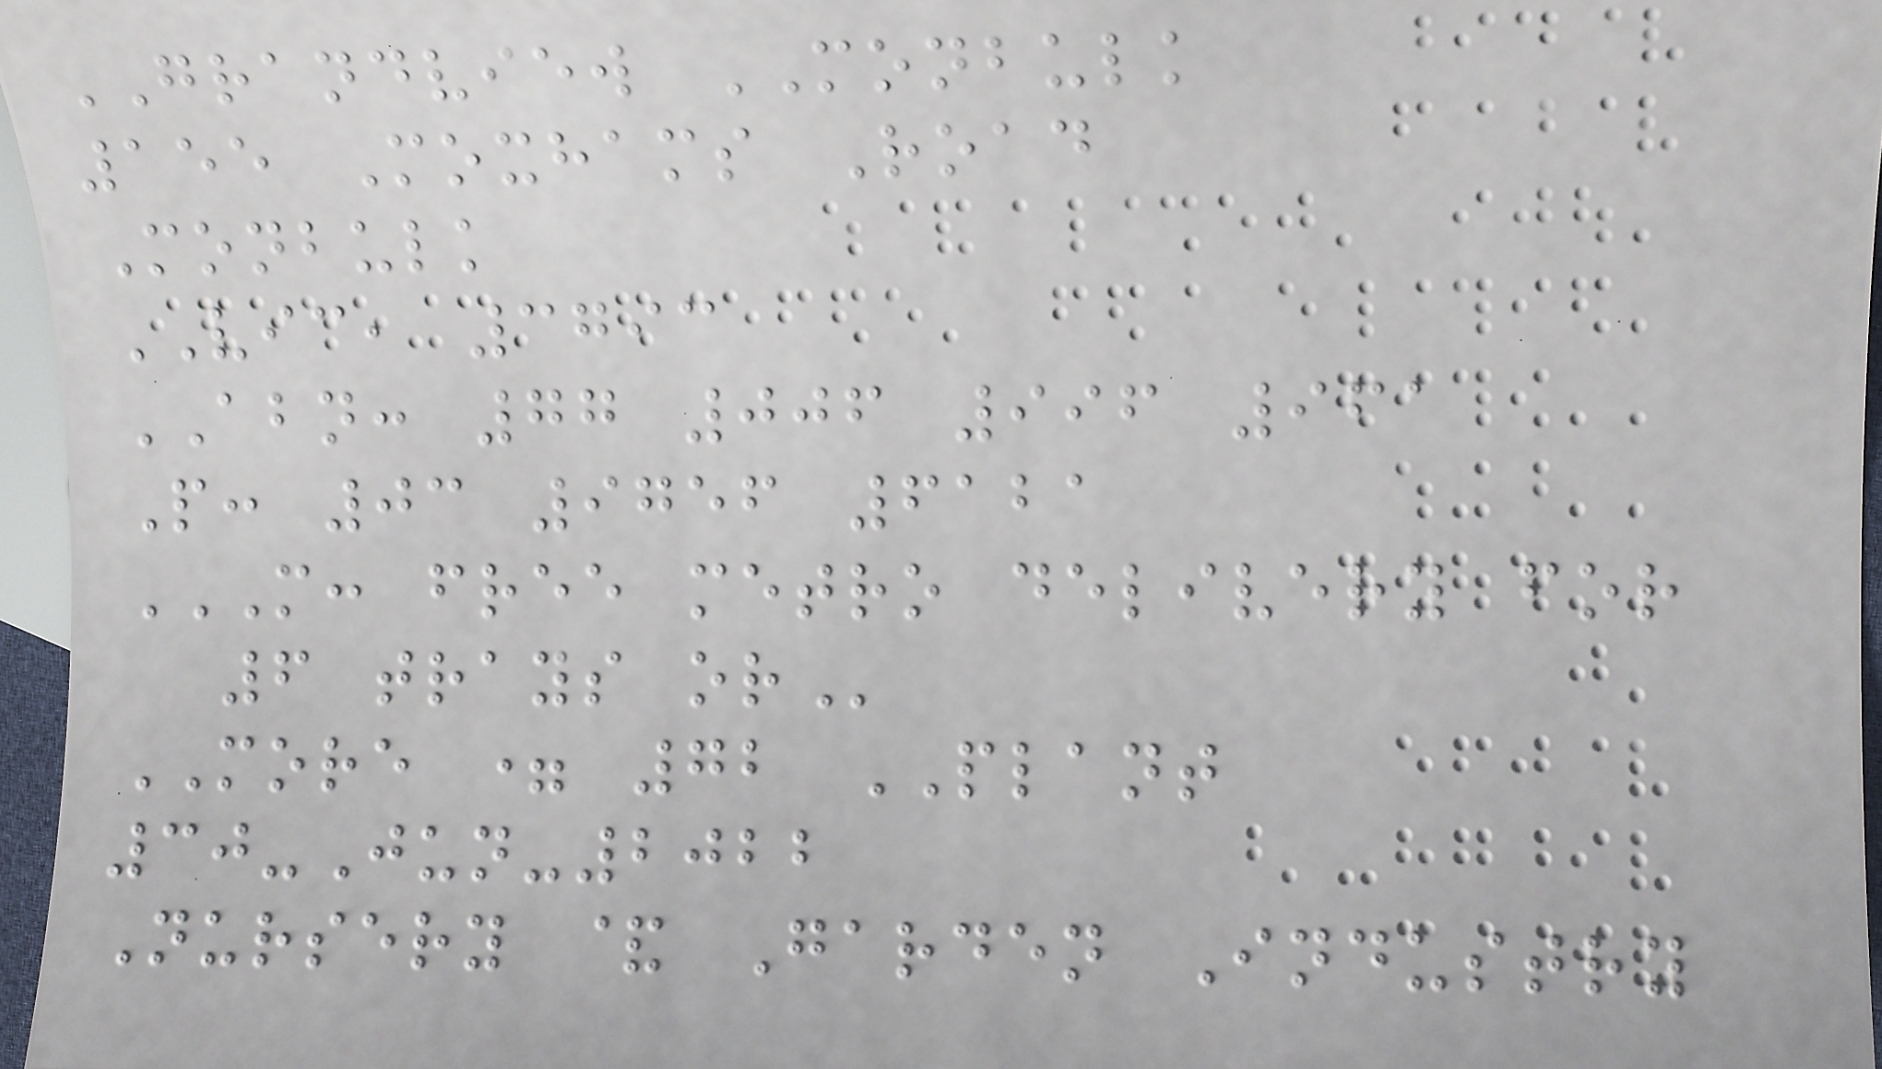GRANDVIEW MONBULK
155 Moxhams Road
Monbulk
VIC, 3793
ABN: 77 006 996 961
P: 03 9756 6121
M: FREE METRO DELIVERY FOR
6 TRAYS OR
MORE = 72 PLANT
30-Jun-2022
Nursery & Garden Industry
